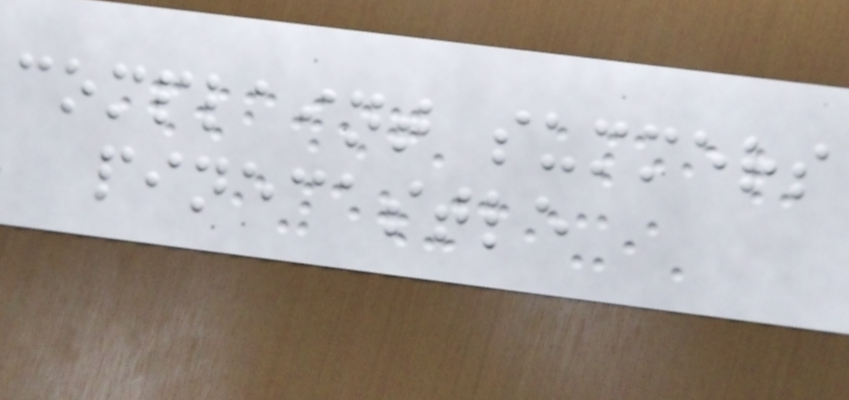complaint summers
pinecastle
